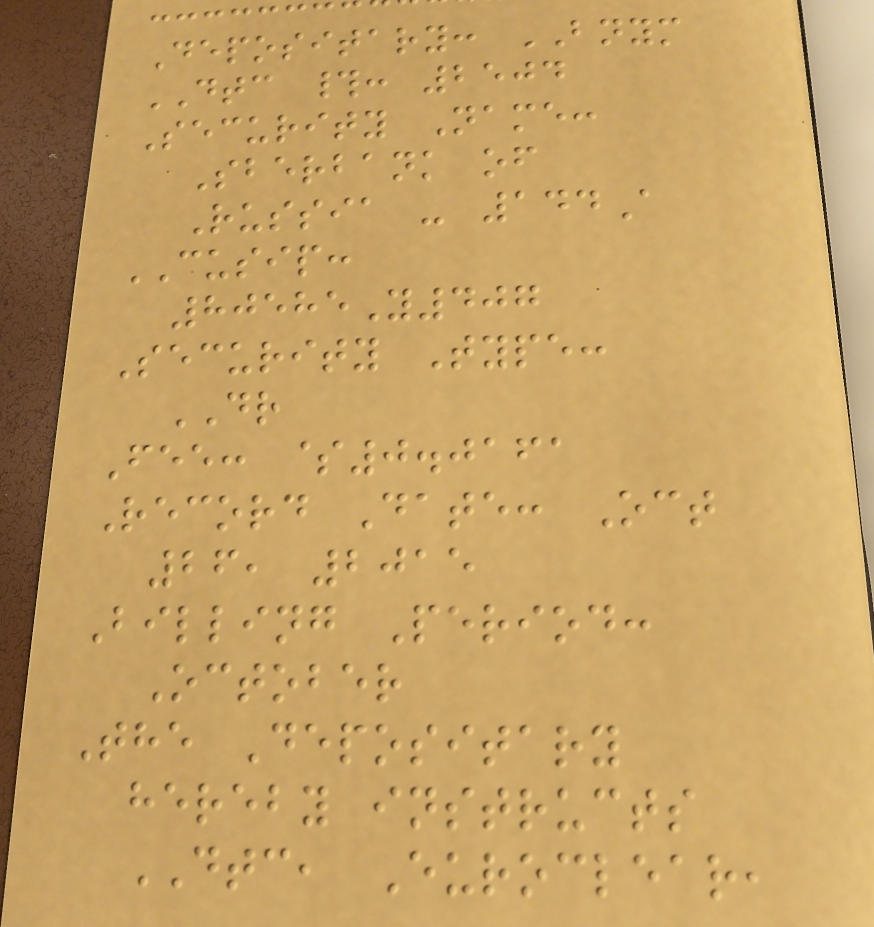Depositary: BNYM
DTC #: 2504
Security Name:
Sberbank of
Russia - 144A
CUSIP:
80585Y407
Security Type:
DR
Fee: $0.0161
Record Date: Oct
26, 2015
Billing Period:
October
The Depositary
hereby instructs
DTC, Euroclear,
